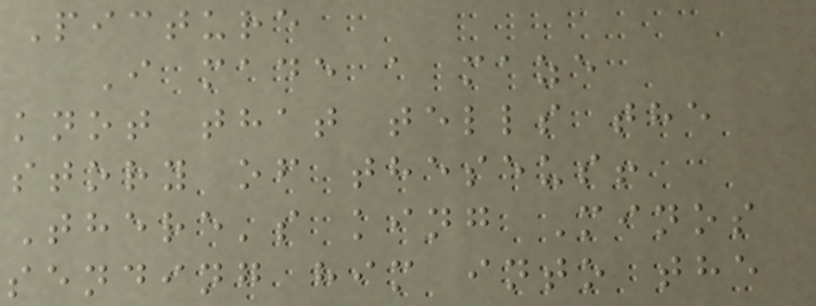Picture
I made a maze
knot that tells the
story of theseus!
There's king Minos
sending him into the
